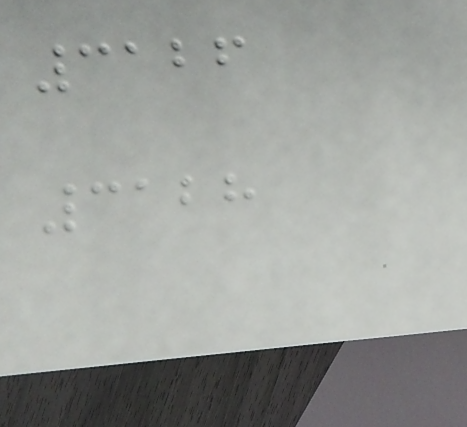3126
3128
